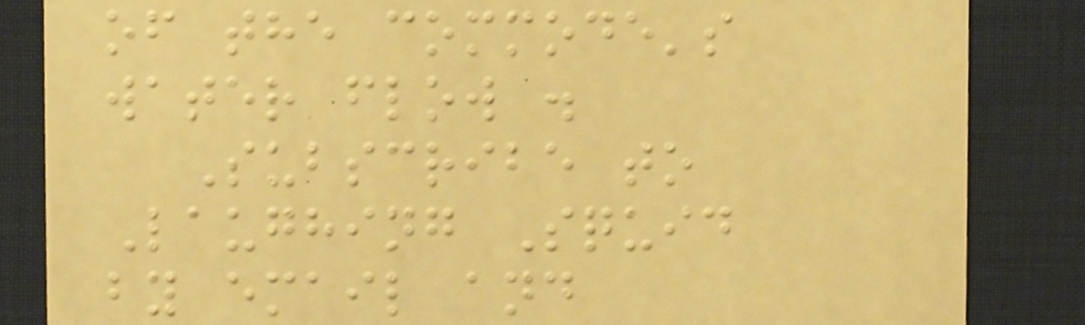of the commode's
water flow .
Subscribe to
Laughing Squid
by email and
